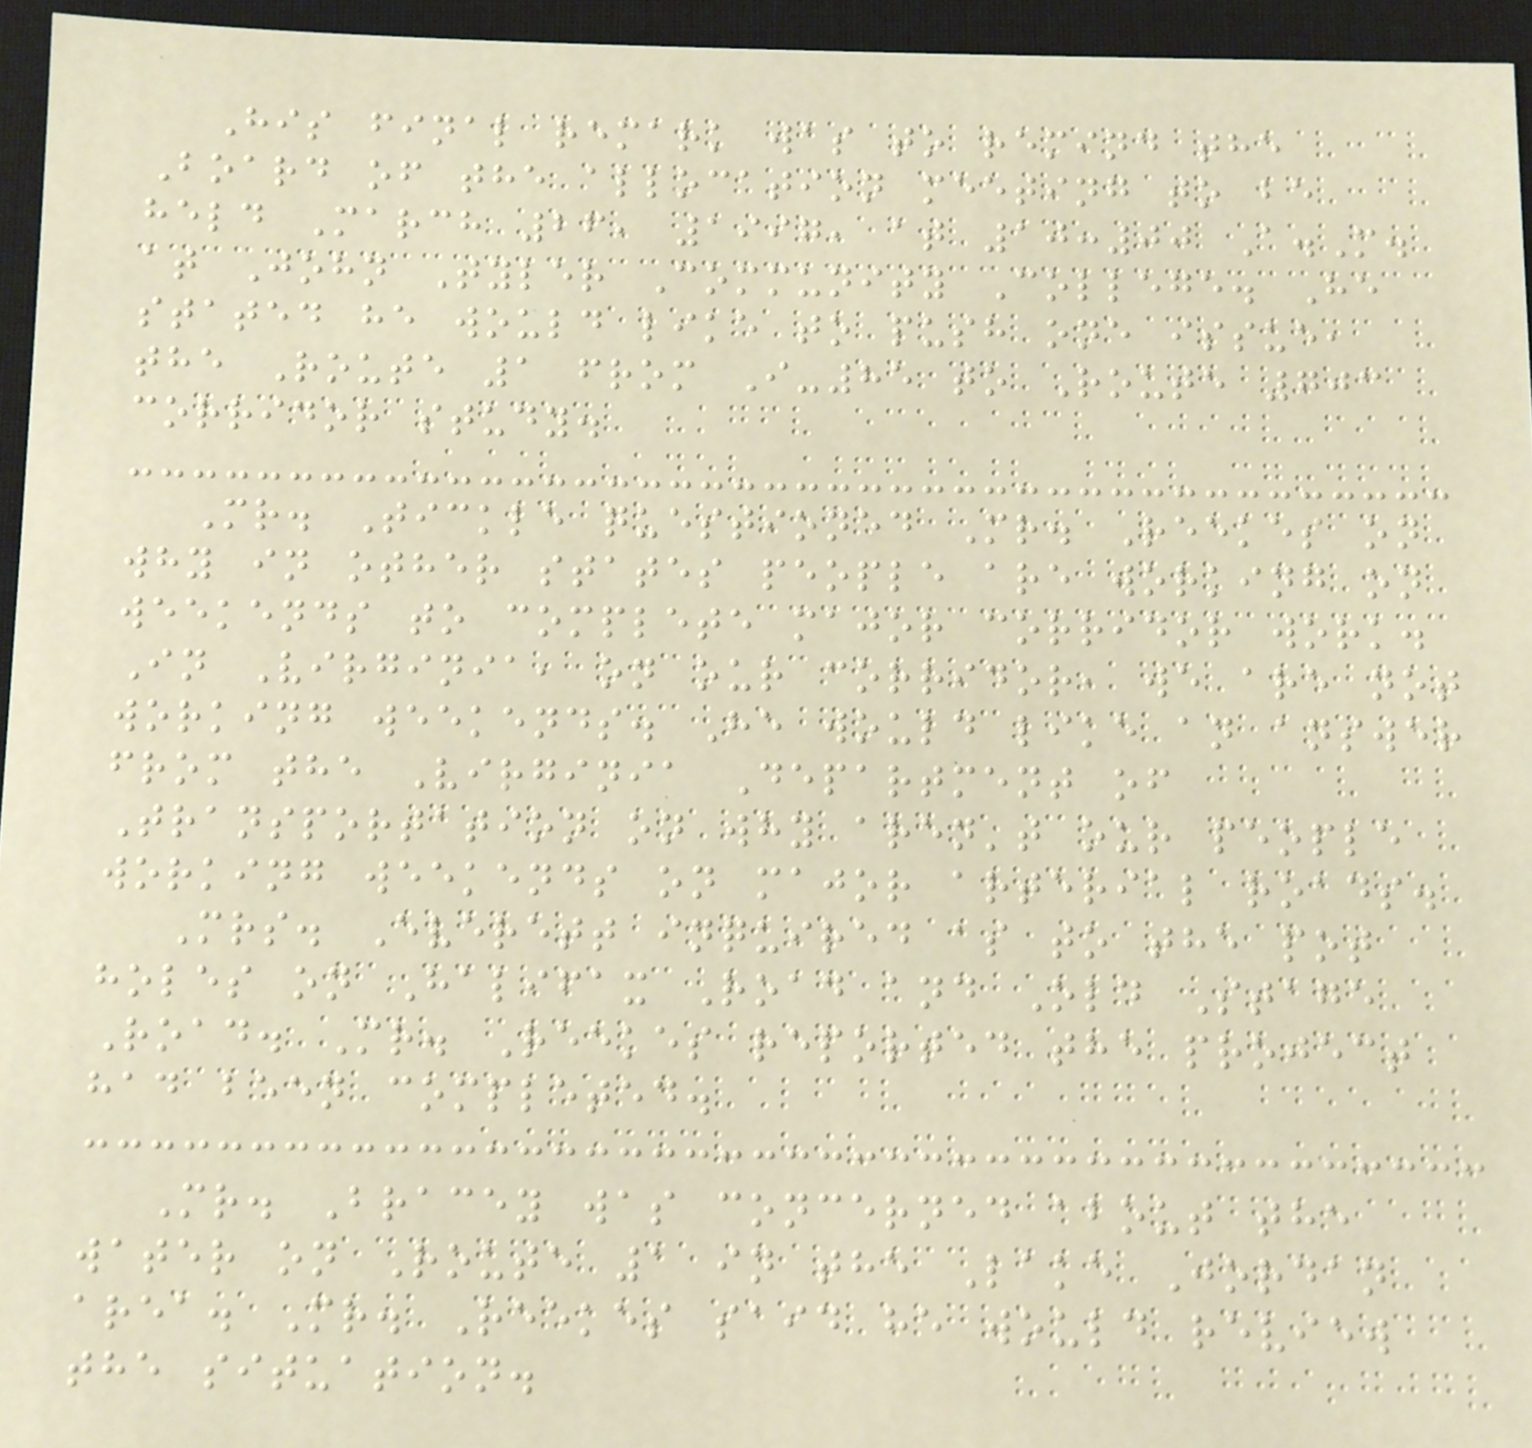His final remark was to remind the
Board of the allocation meeting to be
held March 26, 1997, at 10:00 A.M.
at John Tyler Community College. He
stated he would like to push one issue,
the Route 1 from I-85 to Route 703
corridor study.
Mr. Tickle questioned Mr. Reekes on
why in other states people are working on
weekends to complete major corridor work.
In Virginia, on our corridor, we are not
working weekends. He would like an answer
from the Virginia Department of
Transportation on why aren't our people
working weekends on major arterial roads.
Mrs. Everett inquired as to the pot
holes on Halifax Road and Old Stage
Road. Mr. Reekes reported the project
had been completed.
Mr. Bracey was concerned about the
water on Route 1 in the Lake Jordan
area. Mr. Reekes said he would review
the situation.
